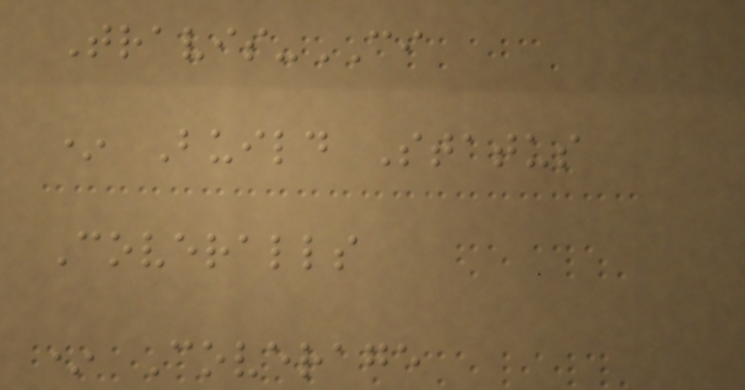Travis-CI
* Build Status
Coveralls
* Coverage
